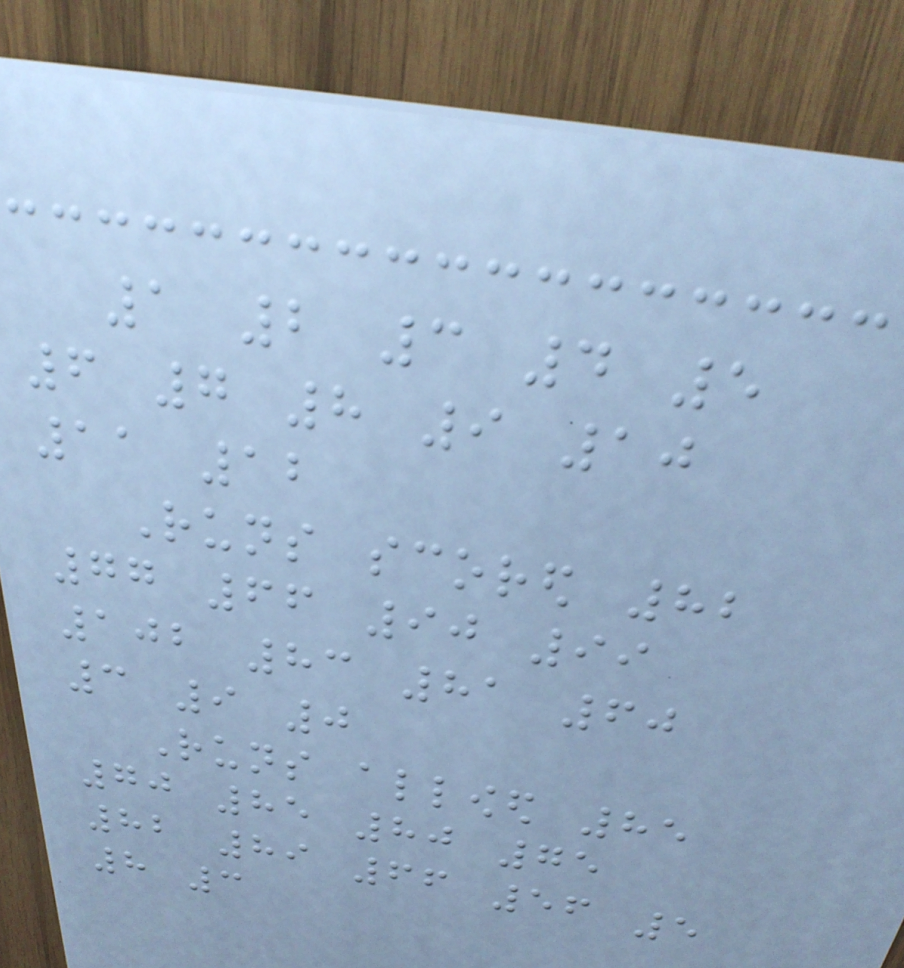1 2 3 4 5
6 7 8 9 10
11 12
Runs scored 82
77 66 90 99
102 83 81 60
3 9 0
Runs allowed 85
70 85 80 75
82 89 66 56 5
8 3
